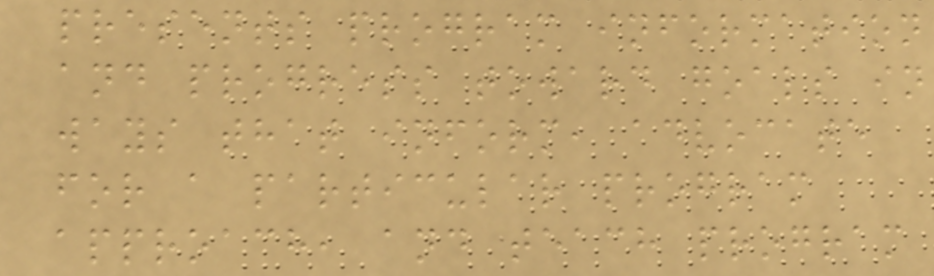presents program information
and progress toward goals in
ways that inform, advocate
for a particular program
approach, and teach program
